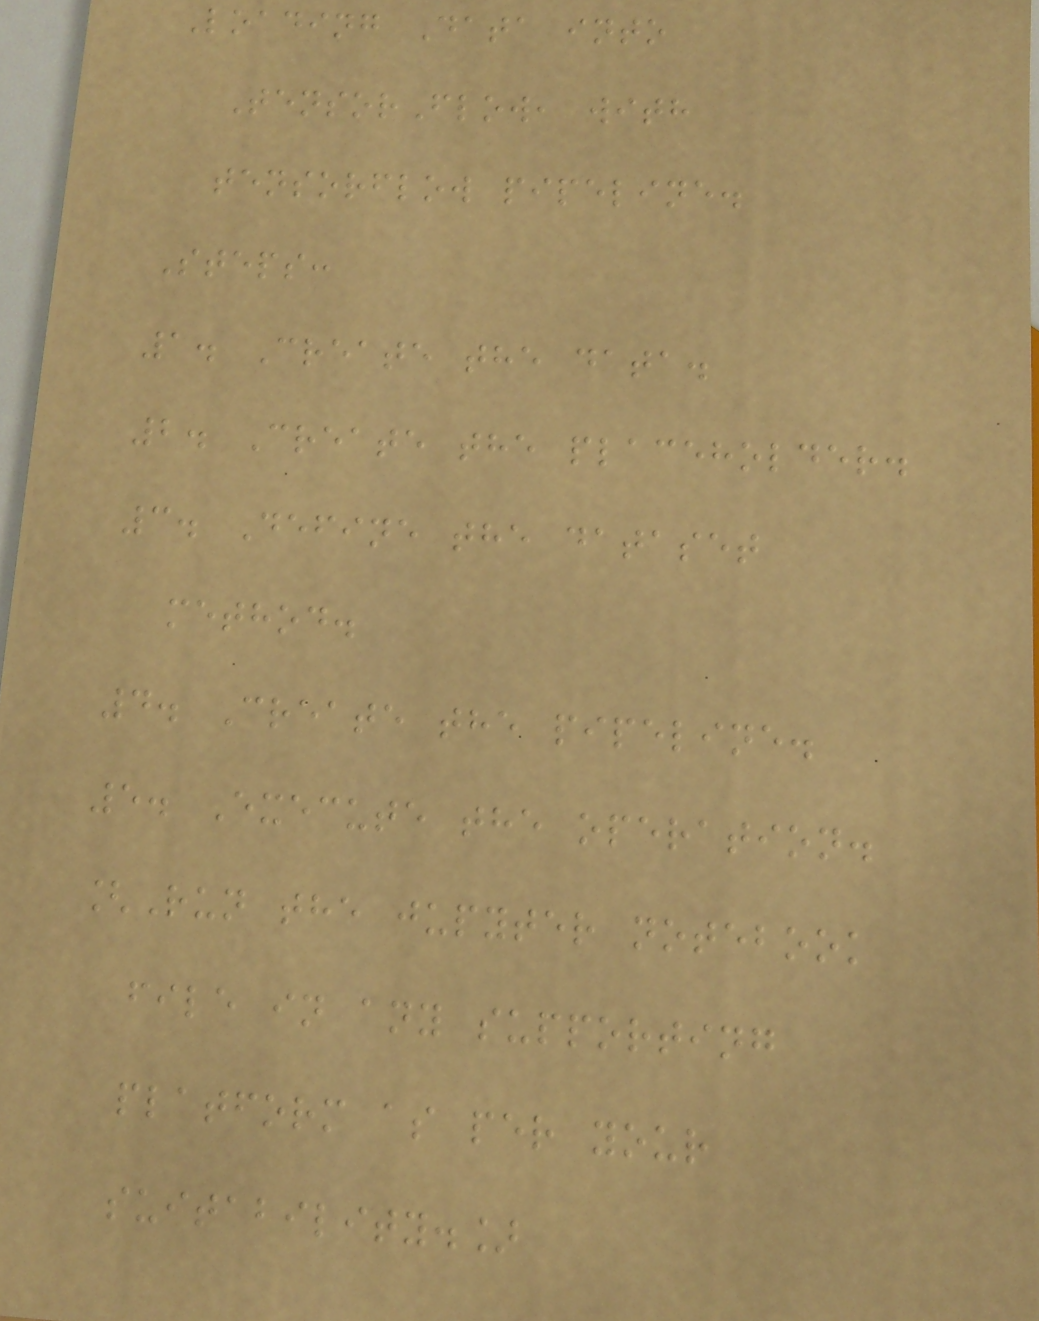Loading Data into
TensorFlow, with
tensorflow pipeline.
Steps:
1. Create the data.
2. Create the placeholder.
3. Define the dataset
method.
4. Create the pipeline.
5. Execute the operation.
[Run the jupyter notebook
file in any supporting
platform as per your
suitability.]
